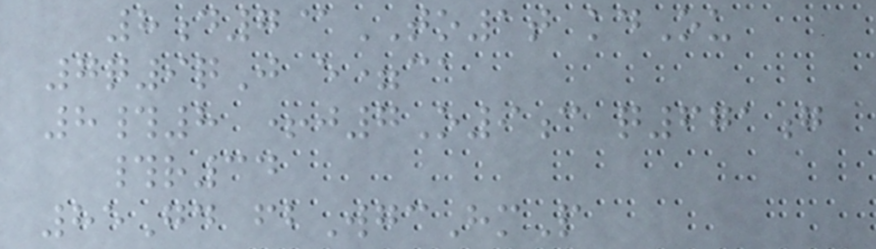8d7@TO1t kdOu
7q9qJ e=ca
8#8 +j7O9c q671g
#r34
85Gd fbWgcHmP
